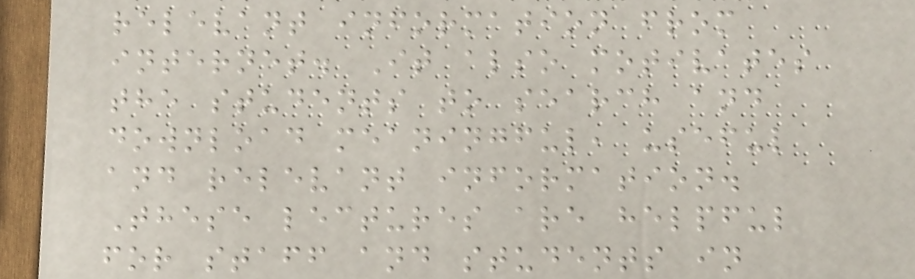relevant information from
internet. It also motivates
the students to search and
download meaningful, useful
and relevant information.
These lectures are helpful
for staff and students in
